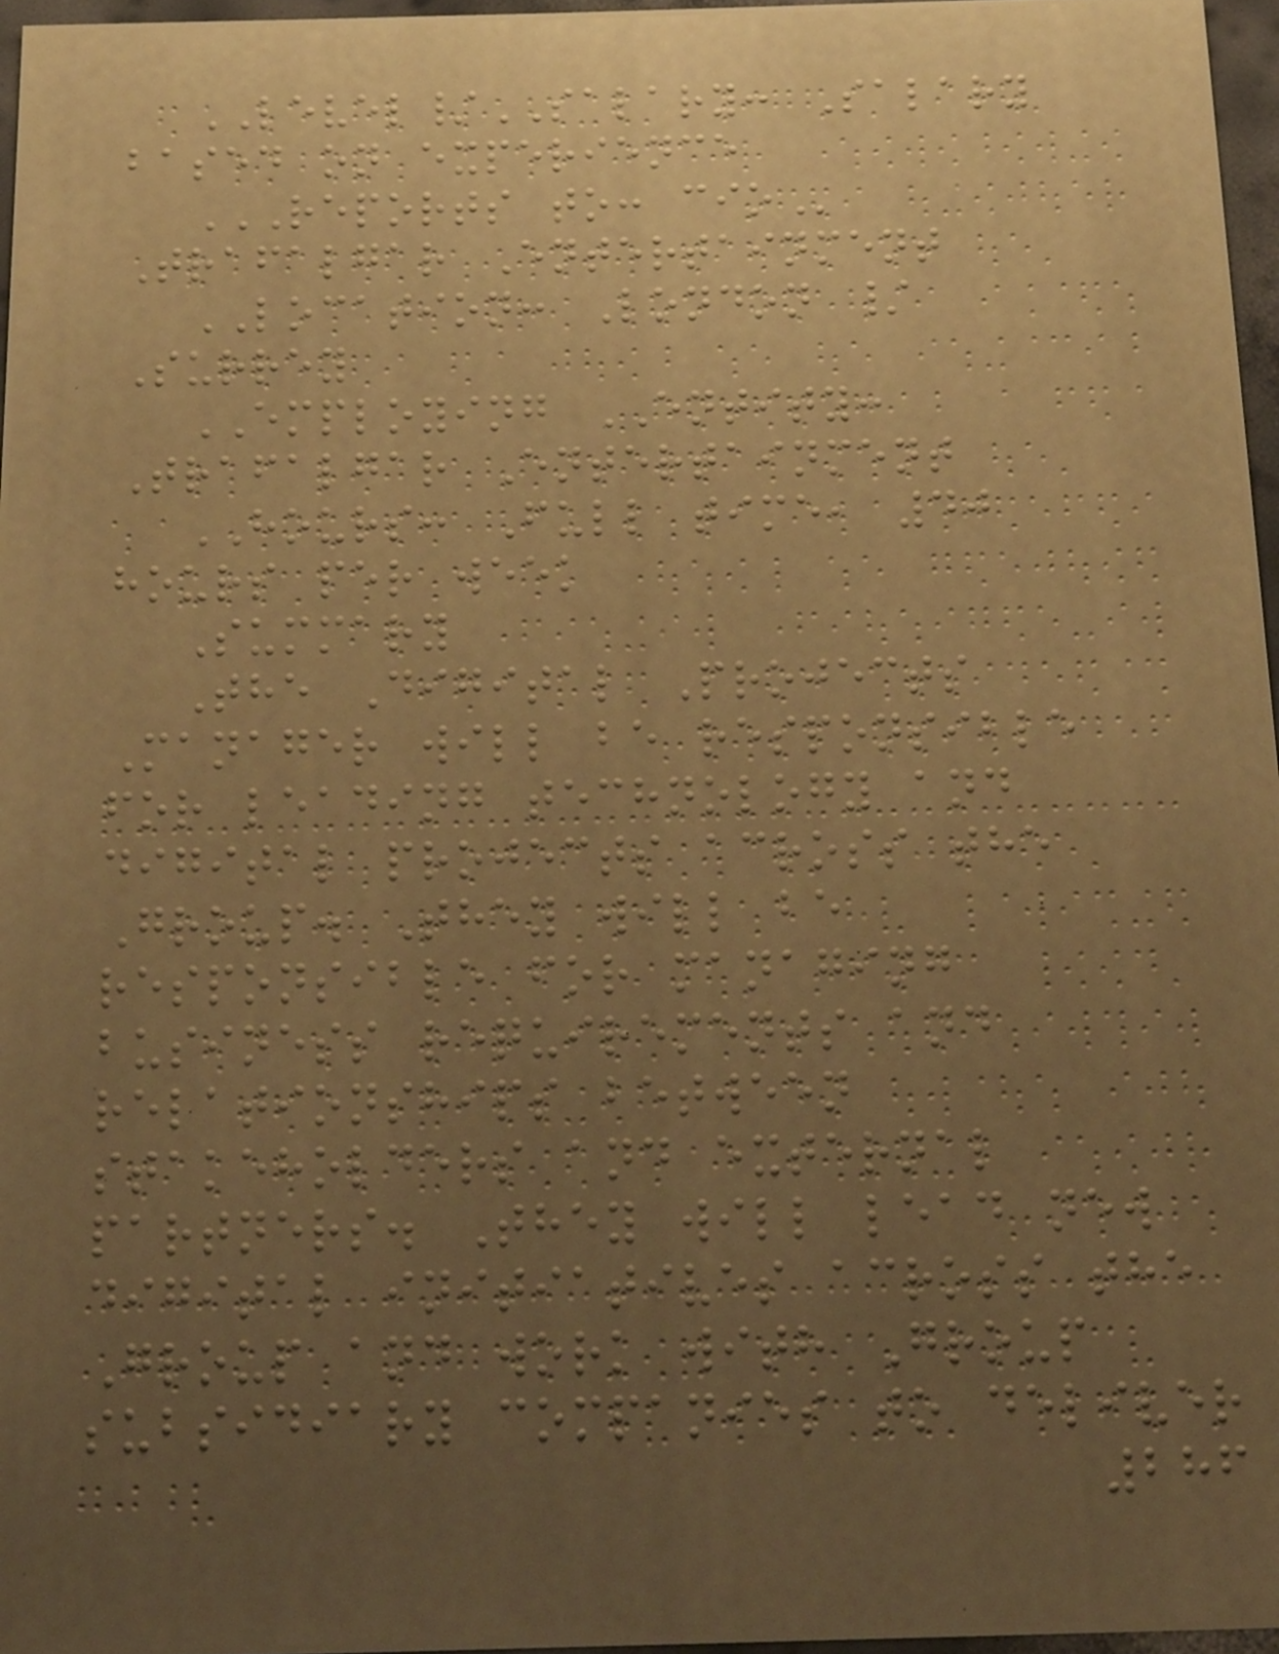LEVEL/SALARY: Salary
based on experience
REPORTS TO: CIO
Trafalgar Entertainment
LOCATION: London /
Surrey
EMPLOYING ENTITY:
Trafalgar Entertainment
HOURS: Full time, 40
hours per week
Summary
The Digital Projects
Manager will be responsible
for leading technology and
digital projects across the
Group. They will be
responsible for managing
business requirements and
relationships between
stakeholders and external
partners. They will lead new
digital initiatives across the
Group and work with Group
subsidiary companies to deliver
286
